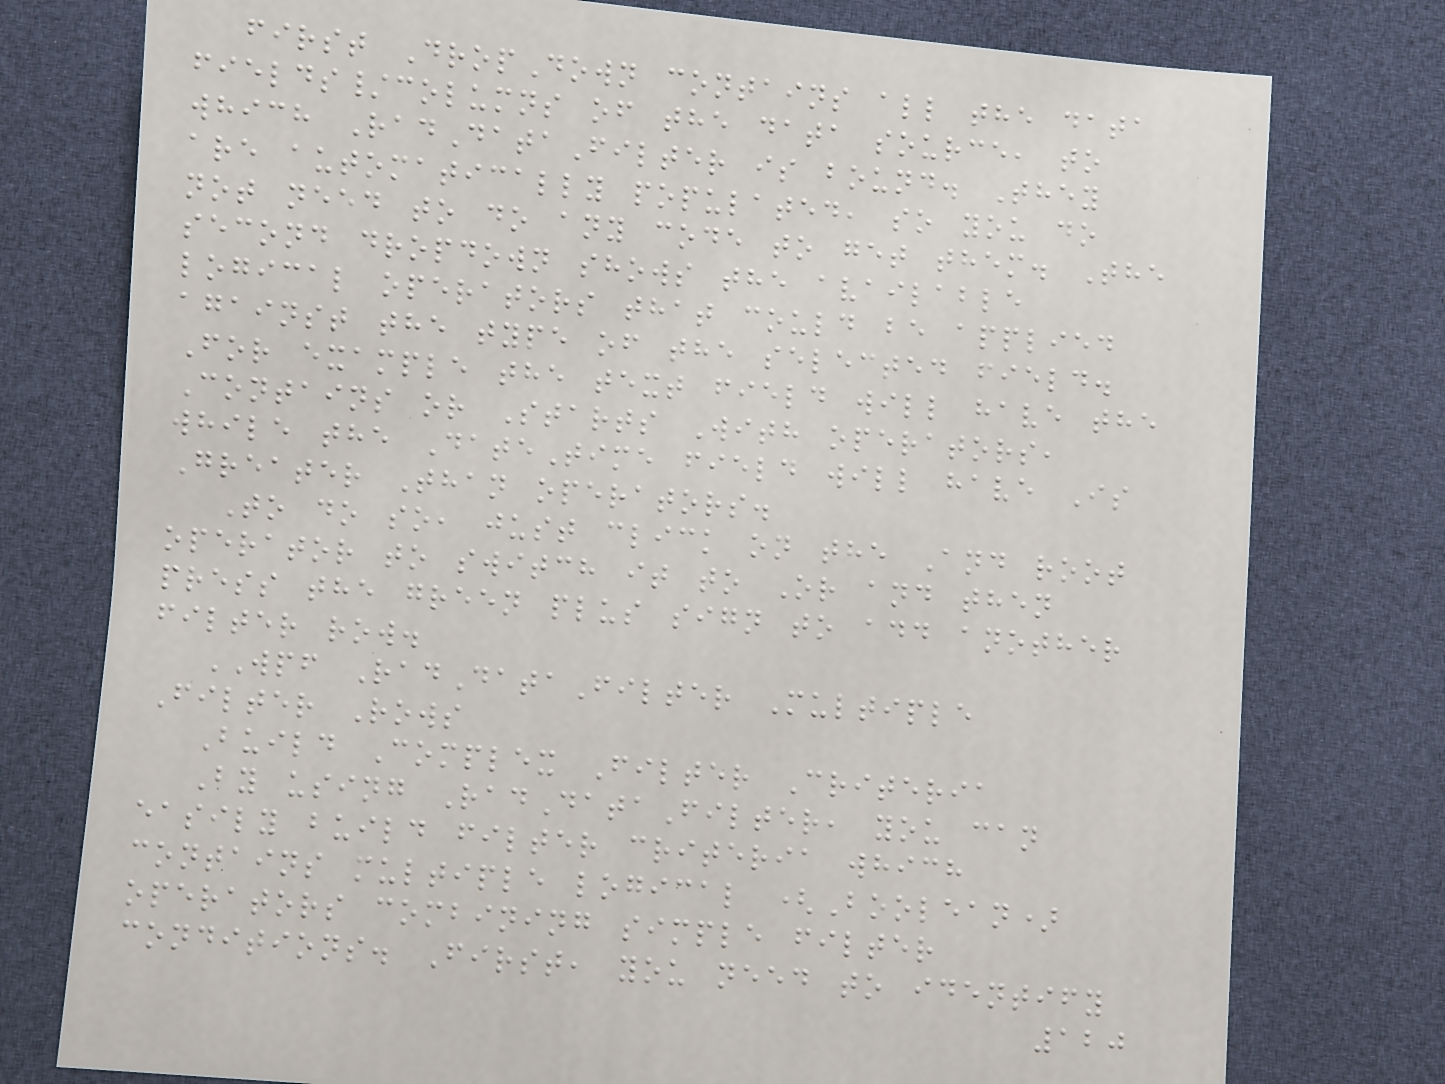first DropDown contains all the data
fields/columns of the data source, to
which RadDataFilter is bound. They
are automatically populated, so you do
not need to do any code to get them. The
second dropdown shows the available
logical operators that could be applied
against the type of the selected field.
For example the text field will have the
Contains or Starts With operators,
while the DateTime field will have Is
Greater Than operators.
To do so, just click on the And root
operator to switch it to Or and then
press the green plus sign to add another
filter row.
WPF RadDataFilter Multiple
Filter Rows
Build Complex Filter Criteria
By using RadDataFilter, you can
easily build filter criteria which
contains multiple logical (Boolean)
operators combining simple filter
conditions. First, you need to identify
120
